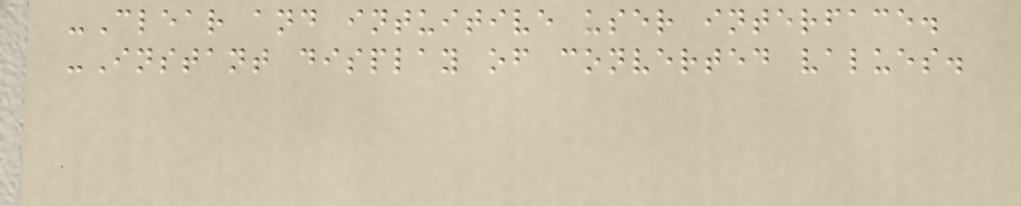-Clear and intuitive user interface.
-Instant display of converted values.
